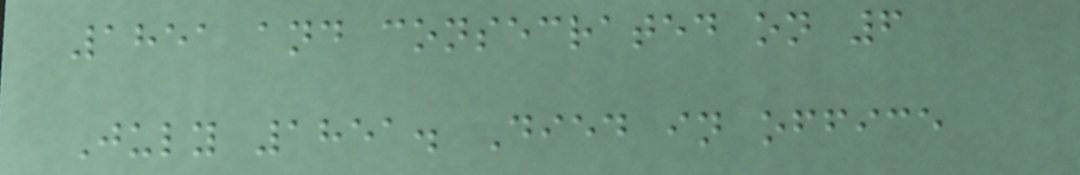1851 and consecrated on 6
July 1851. Died in office
